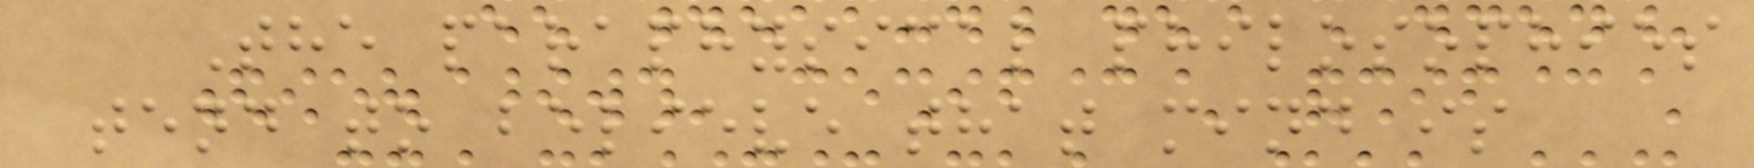The paraphysical philosophies
tend to believe that mind is
